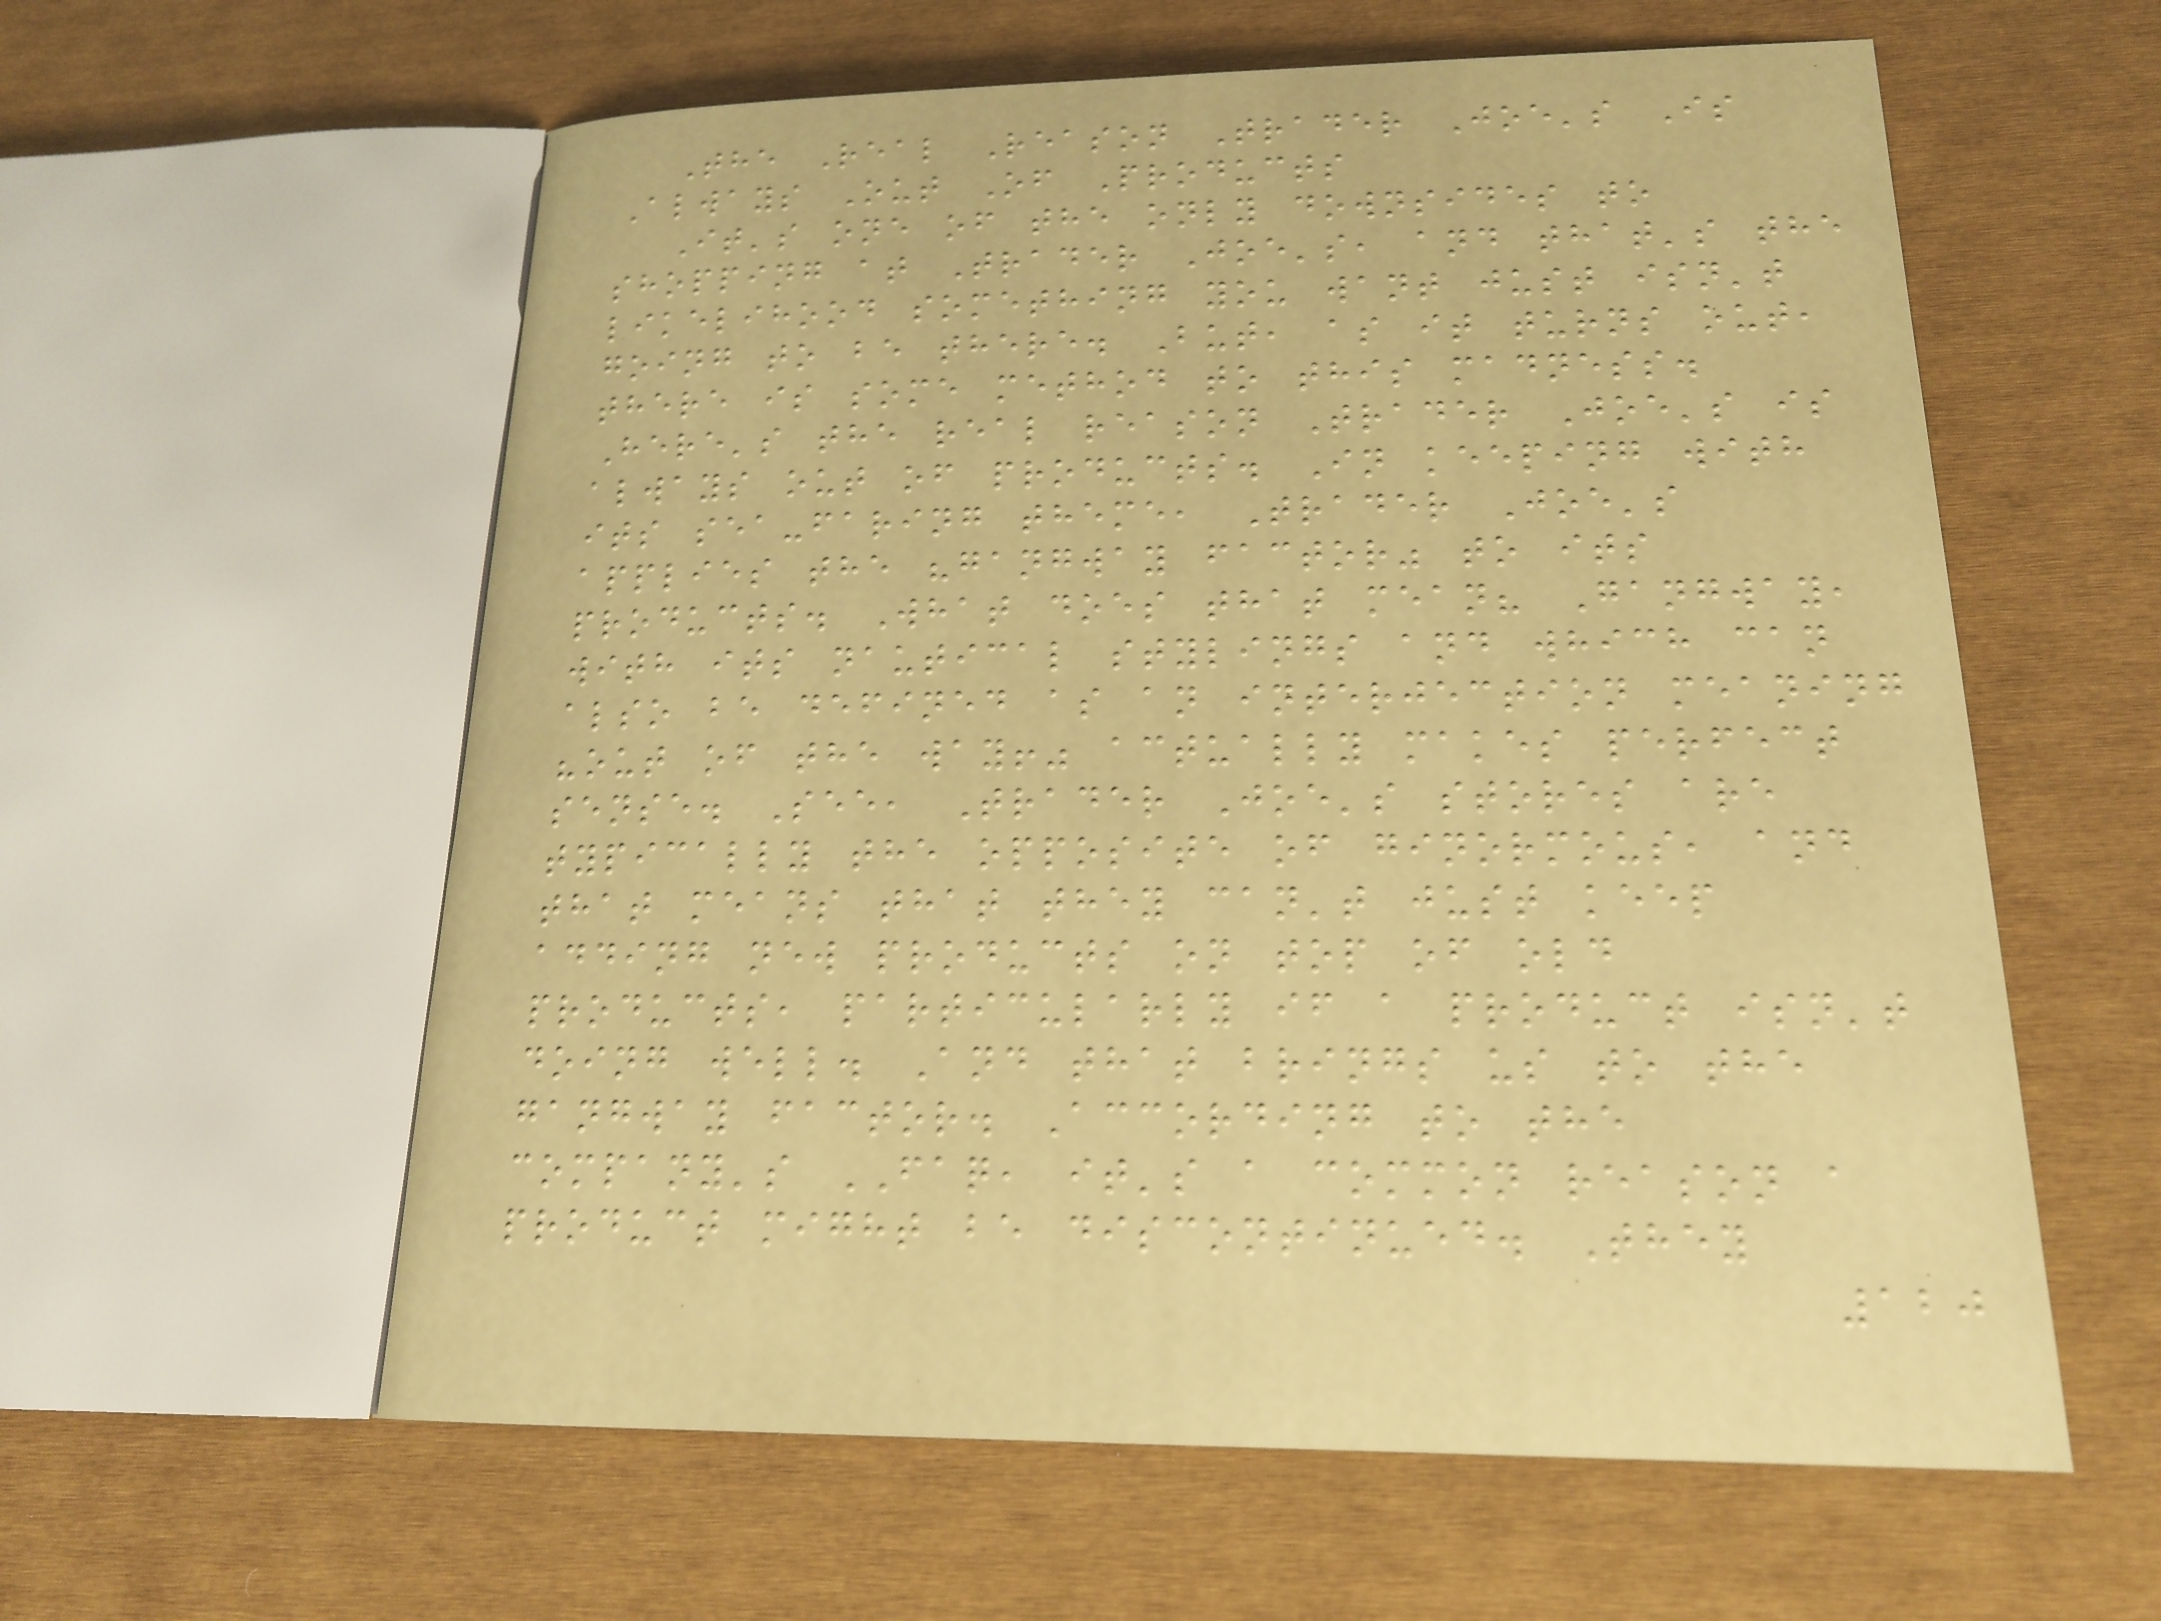The Real Reason Trader Joe's Is
Always Out Of Products
It's one of the only downsides to
shopping at Trader Joe's, and that's the
likelihood something you want just isn't
going to be there. But, as it turns out,
there is some method to this madness.
Here's the real reason Trader Joe's is
always out of products. In keeping with
its sea-faring theme, Trader Joe's
applies the "gangway factor" to its
products. What does that mean? Gangway,
with its nautical stylings and which can
also be defined as an interjection meaning
"out of the way!" actually makes perfect
sense. See, Trader Joe's stores are
typically the opposite of ginormous, and
that means that they can't just keep
adding new products on top of old
products, particularly if a product isn't
doing well. And that brings us to the
gangway factor. According to the
company's FAQ, it's a common reason a
product might be discontinued. They
120
